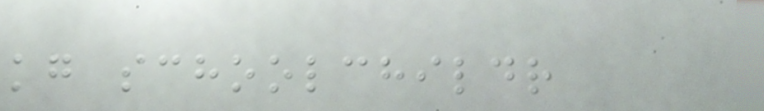kg schoolchildr
